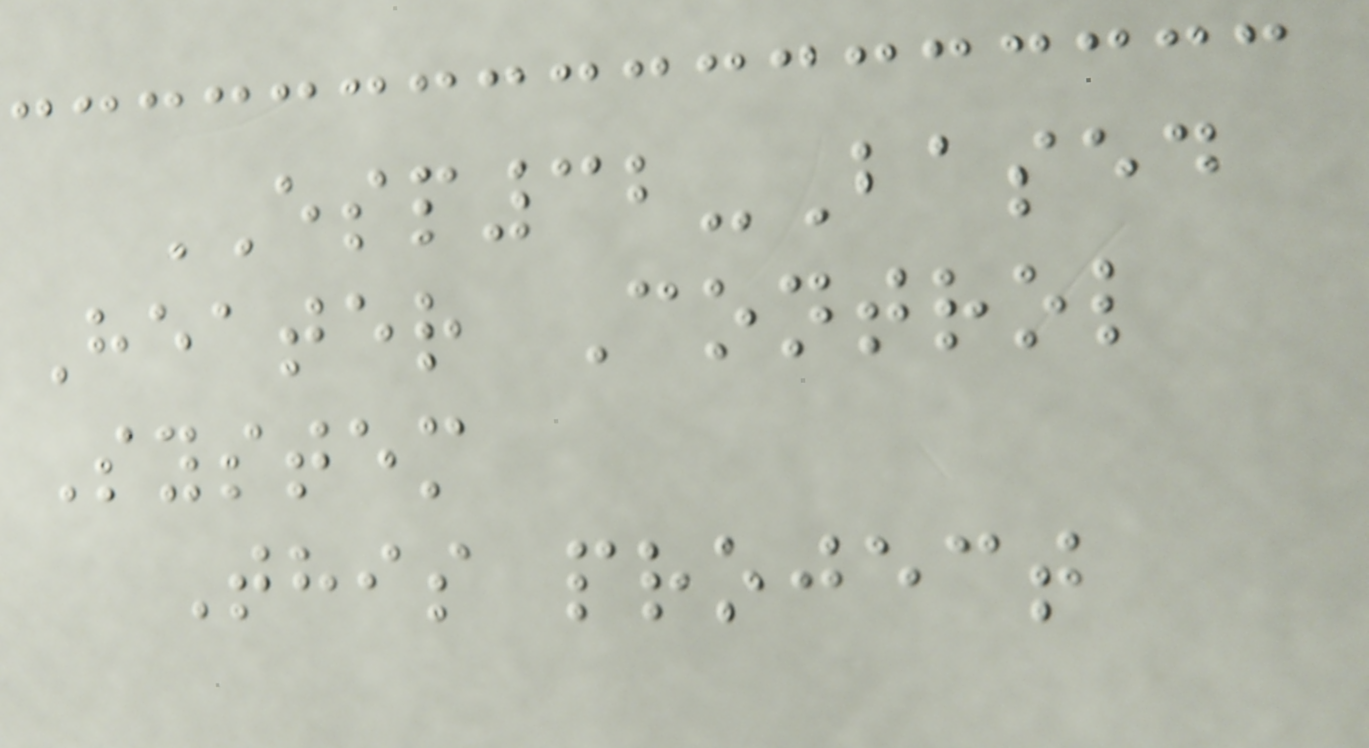ESP32-Based
Heater Control
System
This project
